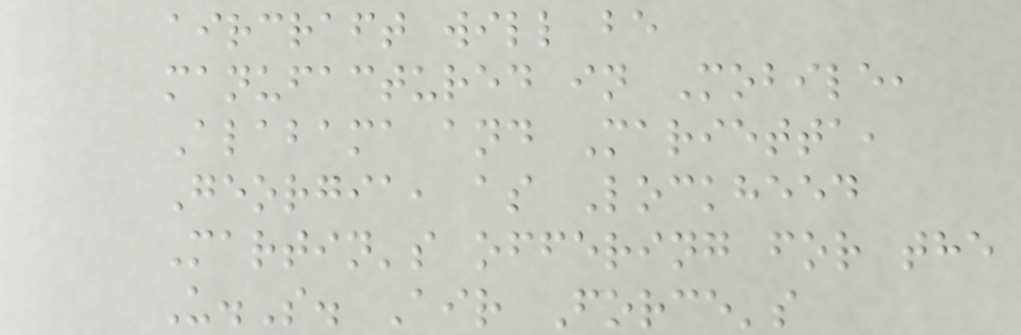aircraft will be
manufactured in Mobile,
Alabama and Marietta,
Georgia, as Lockheed
Martin's offering for the
U.S. Air Force's
